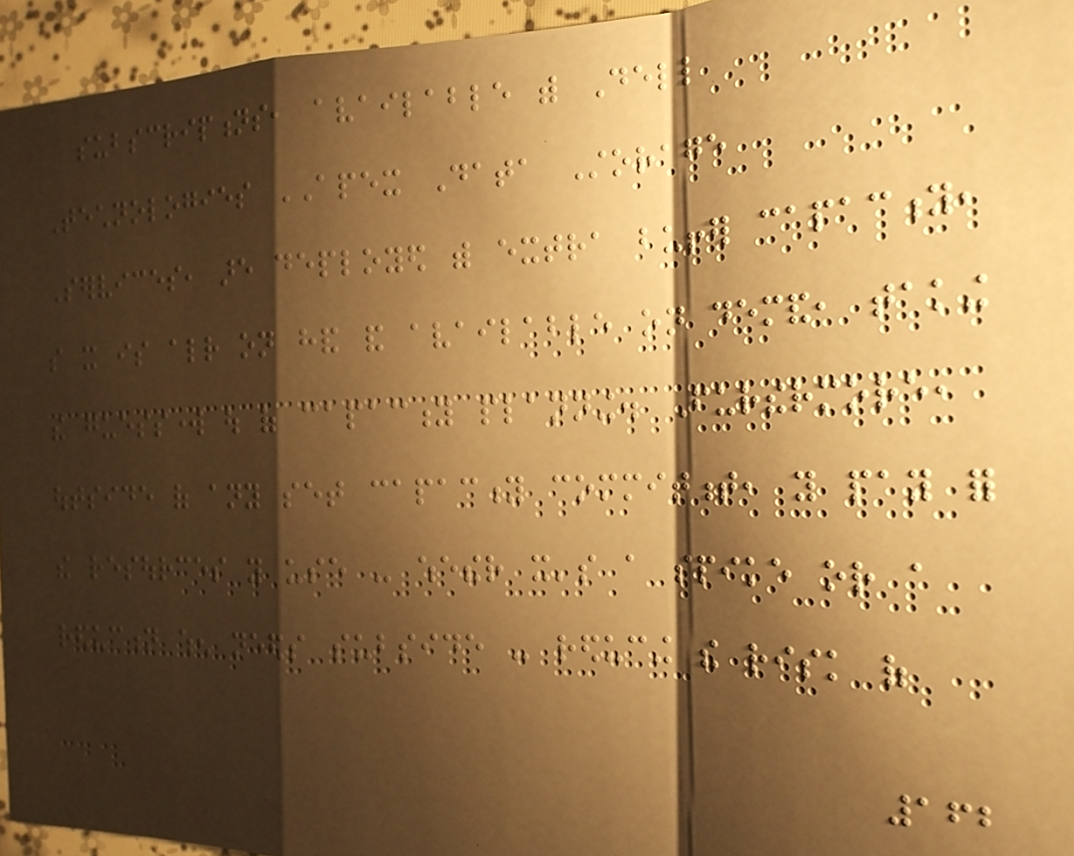subscriptions, available with Dell
Technologies APEX Data Storage
Services, are deployed with extra buffer capacity,
so it is already on hand and available on demand, taking
the guesswork out of capacity planning. Furthermore,
outside of any set capacity commitment, you pay for
the resources you use - whether it's a spike or a
reduction when needs subside - reducing the risk of
162
